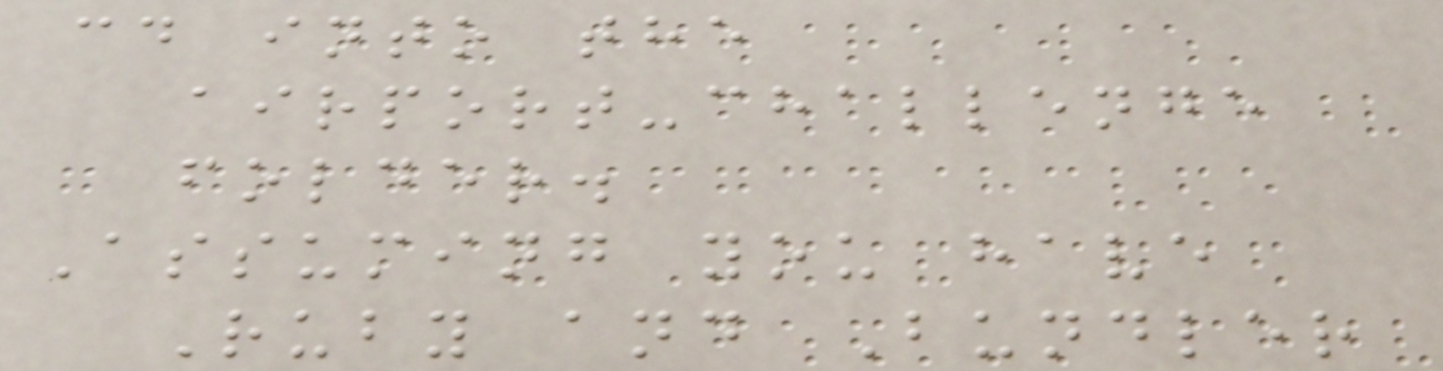cd into the
airport-challenge
folder.
Assuming you have
Ruby and Bundler
